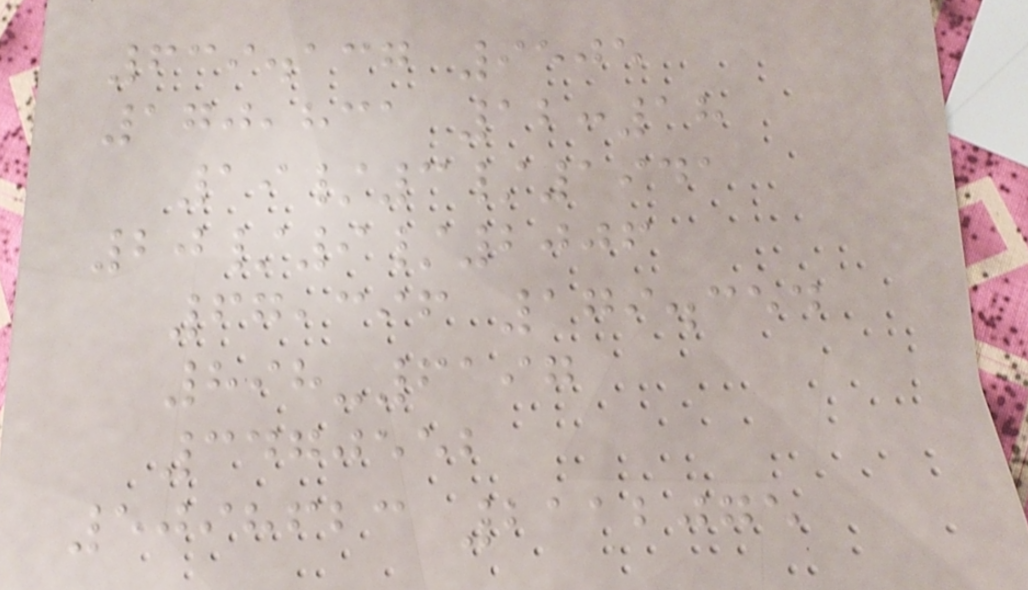639.137 9505
170,831 12:18
19/3/1941
20/9/2006
67,396 179.354
898-6197
3470552
5098623 2112075
